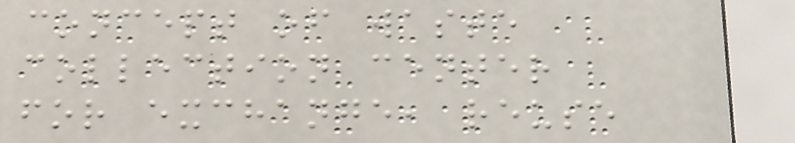concept of waste
collection center
for exchange, reuse
